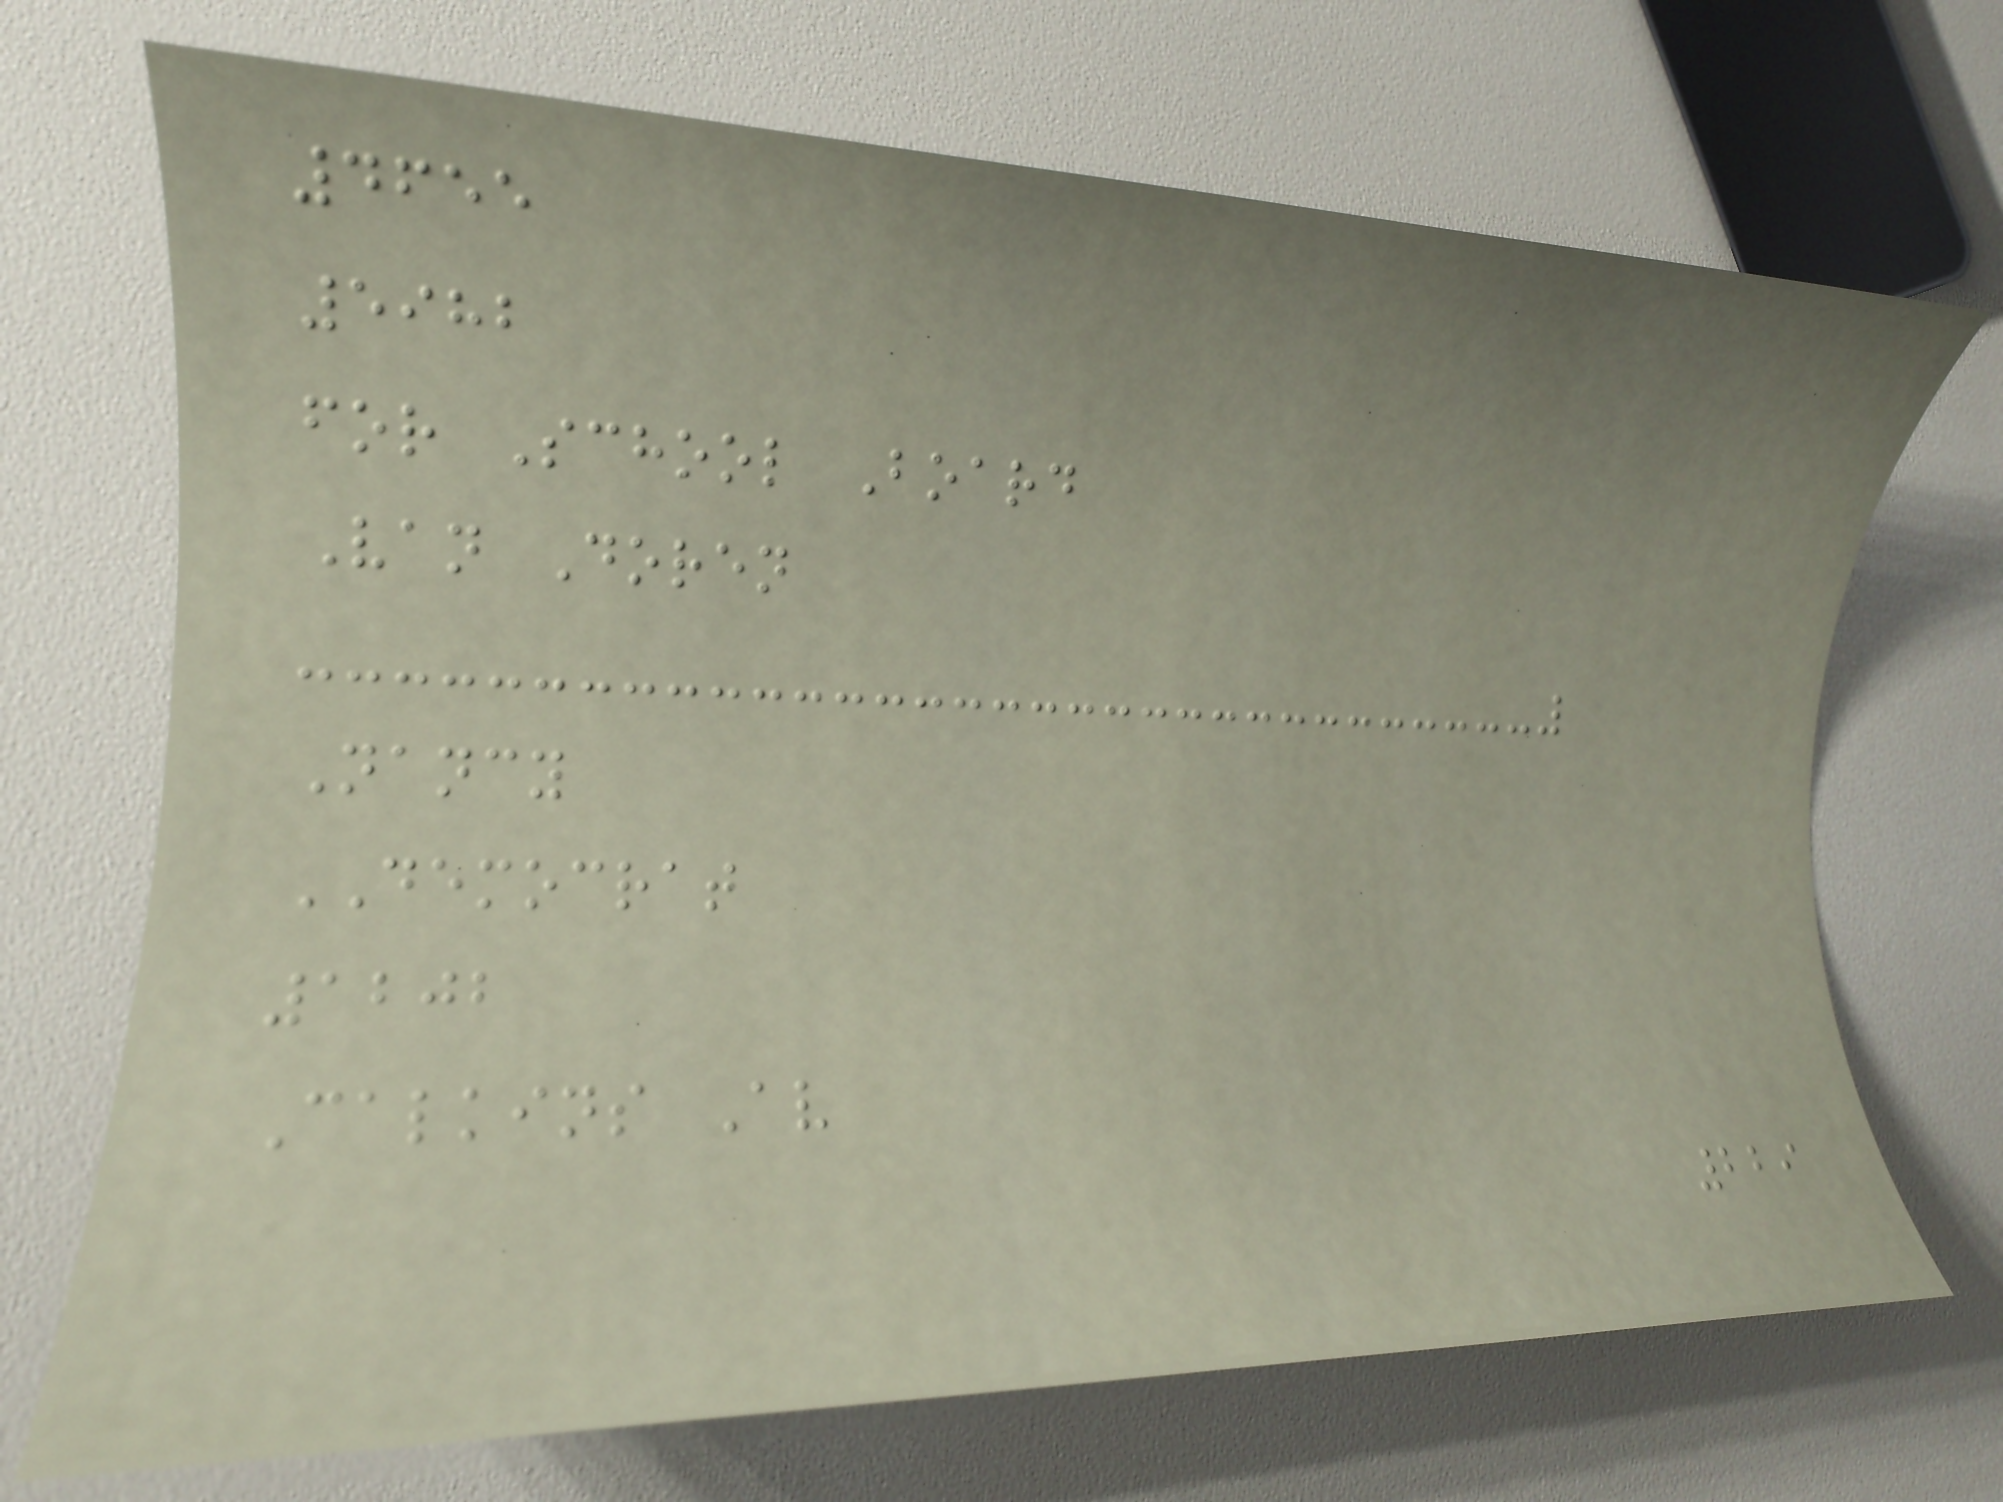4655
5982
for School Board
Van Doren
Nancy
DEMOCRAT
1202
Calkins Av
229
